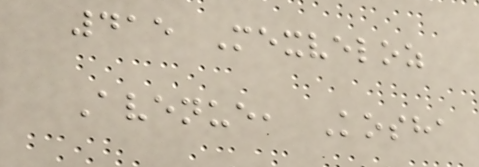415 Mexveloz
Avenue, Kosha
